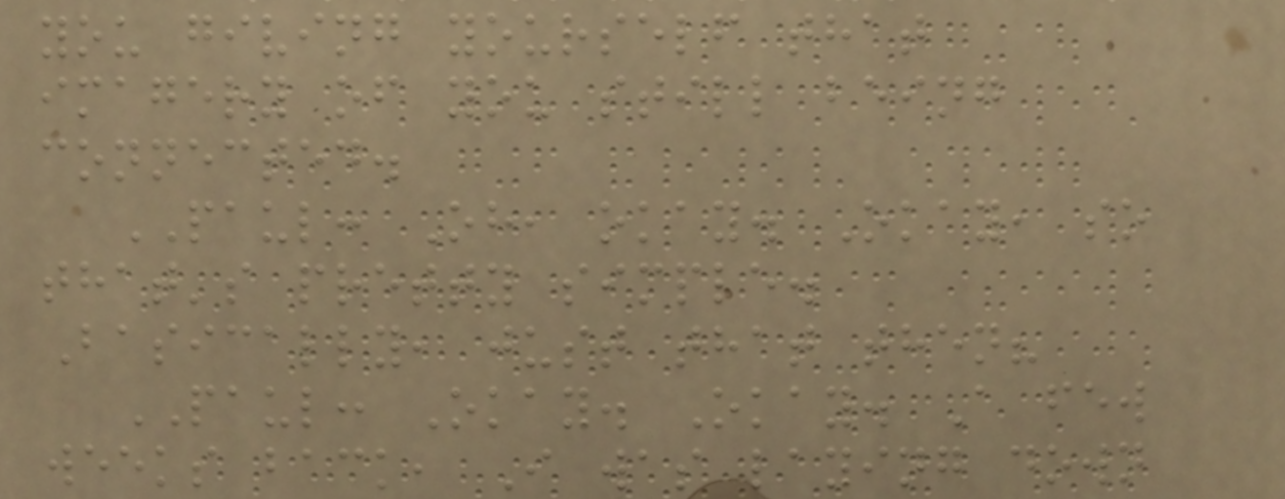you giving yourself that
imagery of you still being
connected.
PAUL: Oh, okay. Okay, so
that's pretty simple.
Basically, just that then?
PAUL: Okay. Okay. A few
weeks back, I was laying down
